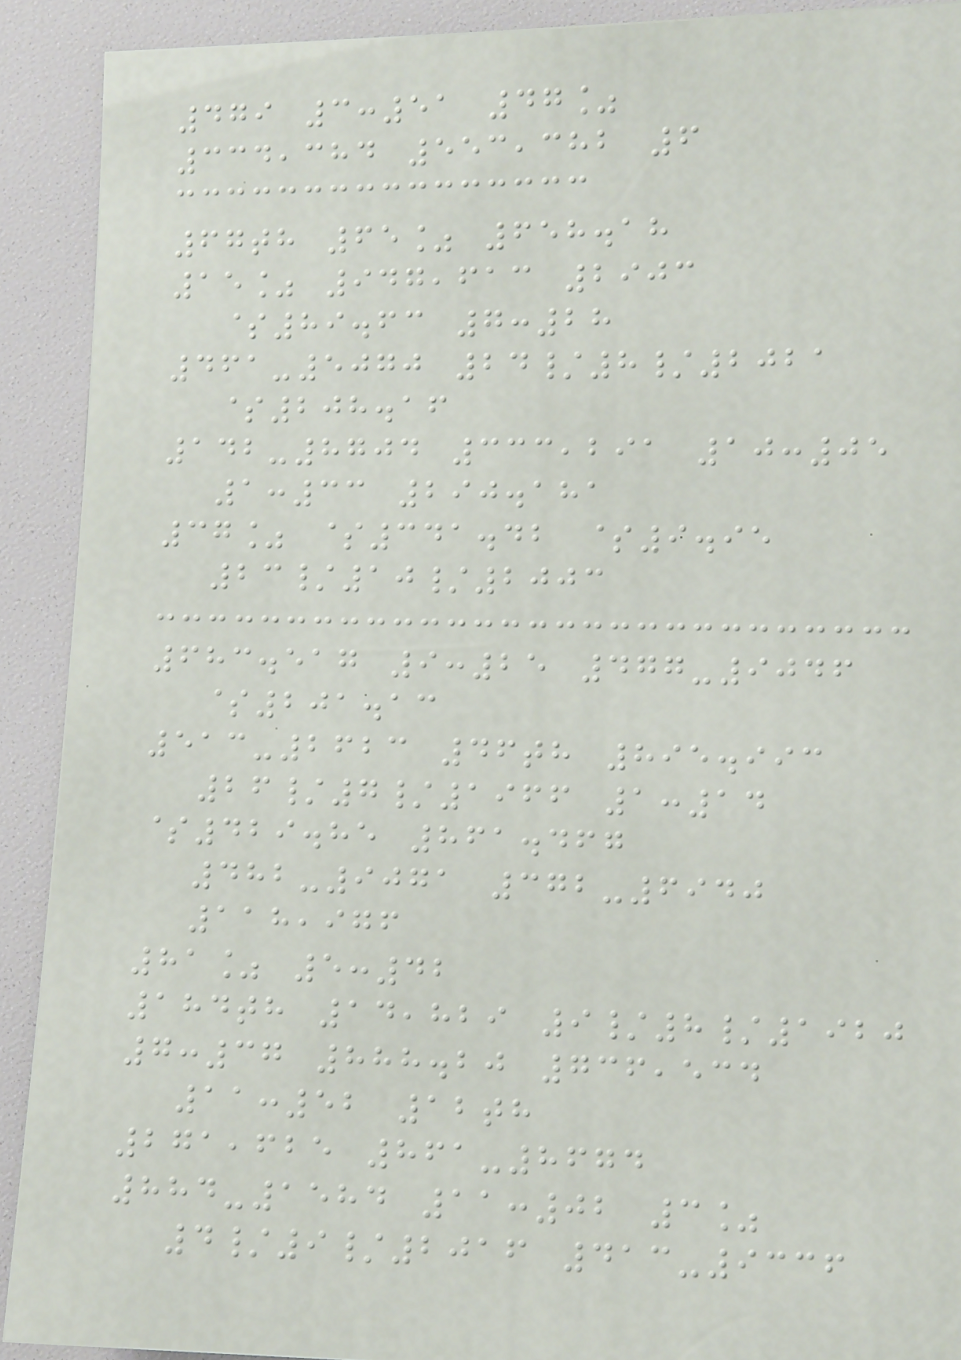479 3:51 47%
334,384 553,382 6
67th 65% 658.18
15% 947,613 2903
$89.63 7:28
461-5070 24/8/2021
$208.16
142-8704 333,291 10:05
1:33 290.181
37% $341.42 $9.95
23/10/2003
683.517 9:25 477-9046
$201.13
513-2623 46th 895.993
26/7/1966 1:14
$429.85 861.467
482-9071 372-6940
118,976
81% 5:42
184th 14,829 9/8/1920
7:37 888.20 736,534
11:52 12th
271,625 861-8674
884-1584 11:02 3%
4/9/2016 413-9336
